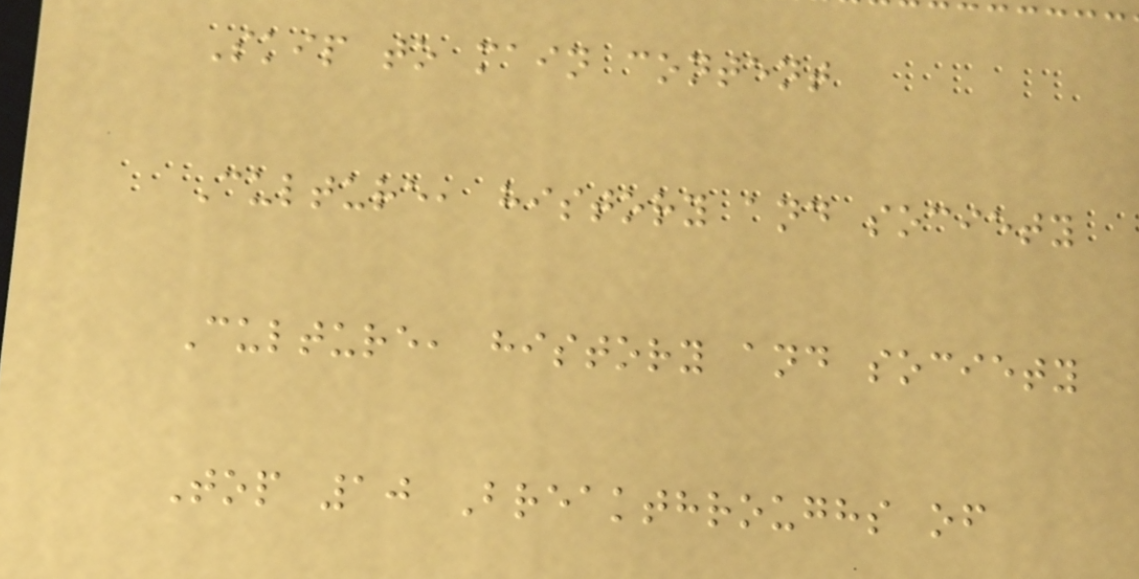Skip to main content
Culture, history and society
Culture, history and society
Top 10 Breakthroughs of
